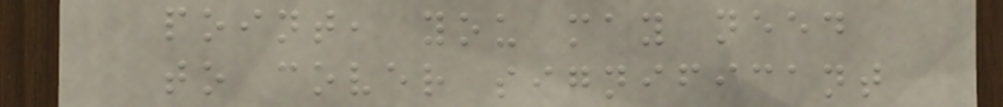point, you may need
to cover significant
